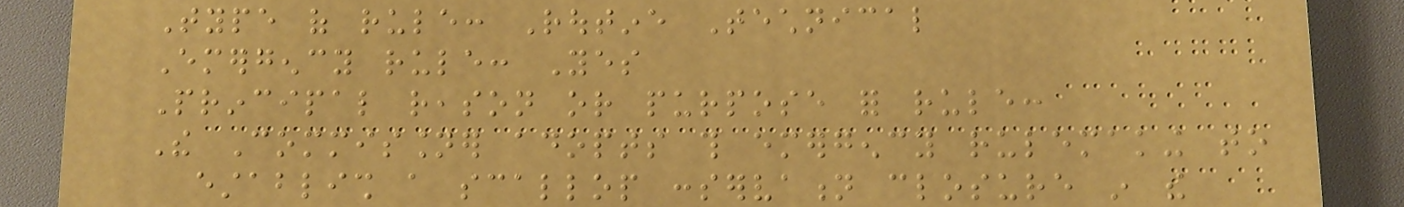Type of rule: Routine Technical
Emergency rule: Yes
Principal reason or purpose for rule:
The Commissioner adopts this emergency rulemaking to
establish a scallop conservation closure in the
